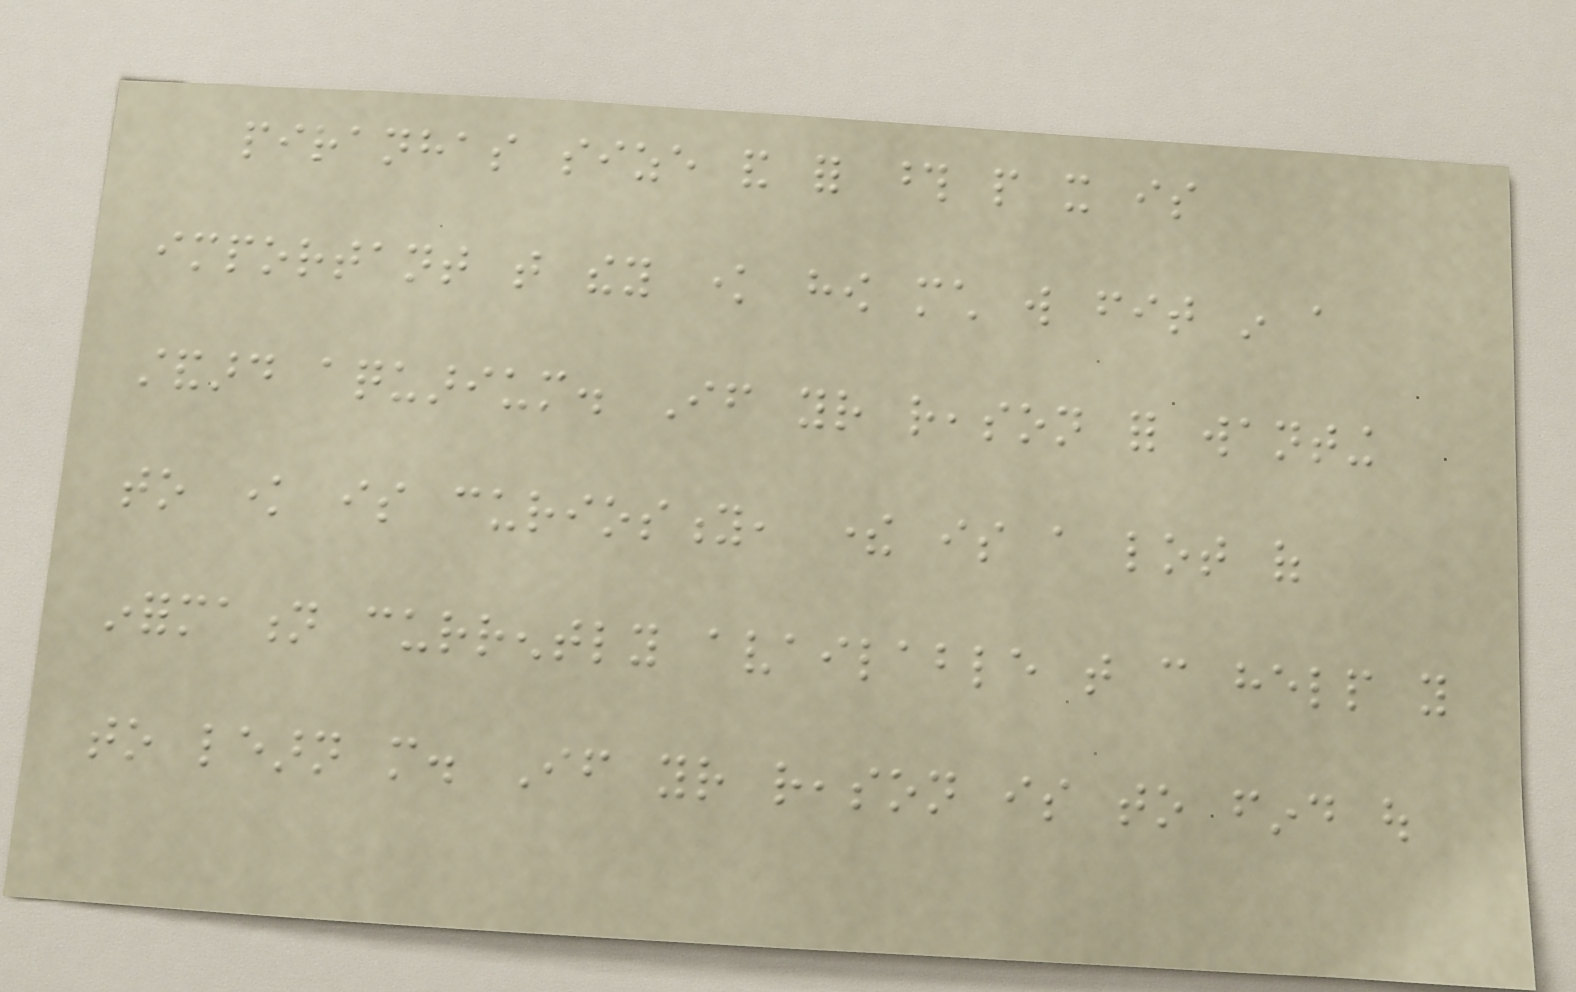piranhas size and for those people it is
important that they know how much will fit in a
standard aquarium. If your reason for wanting
to know is curiosity, there is a lot of
information currently available that can help you
to learn more. If your reason is to find out
